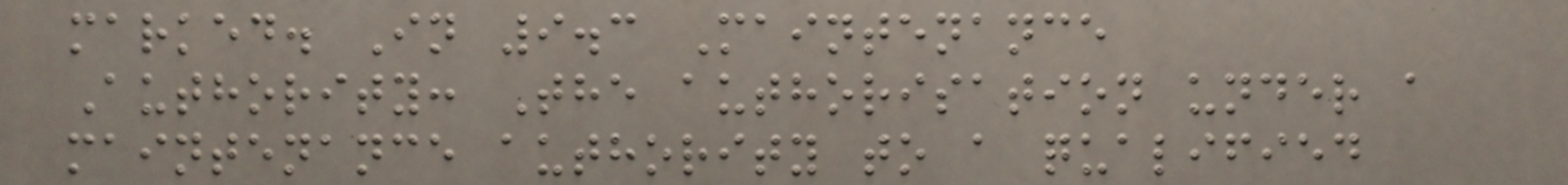marked. In 9.3 Maintenance
Authority: The authorisation under a
maintenance authority to a qualified
